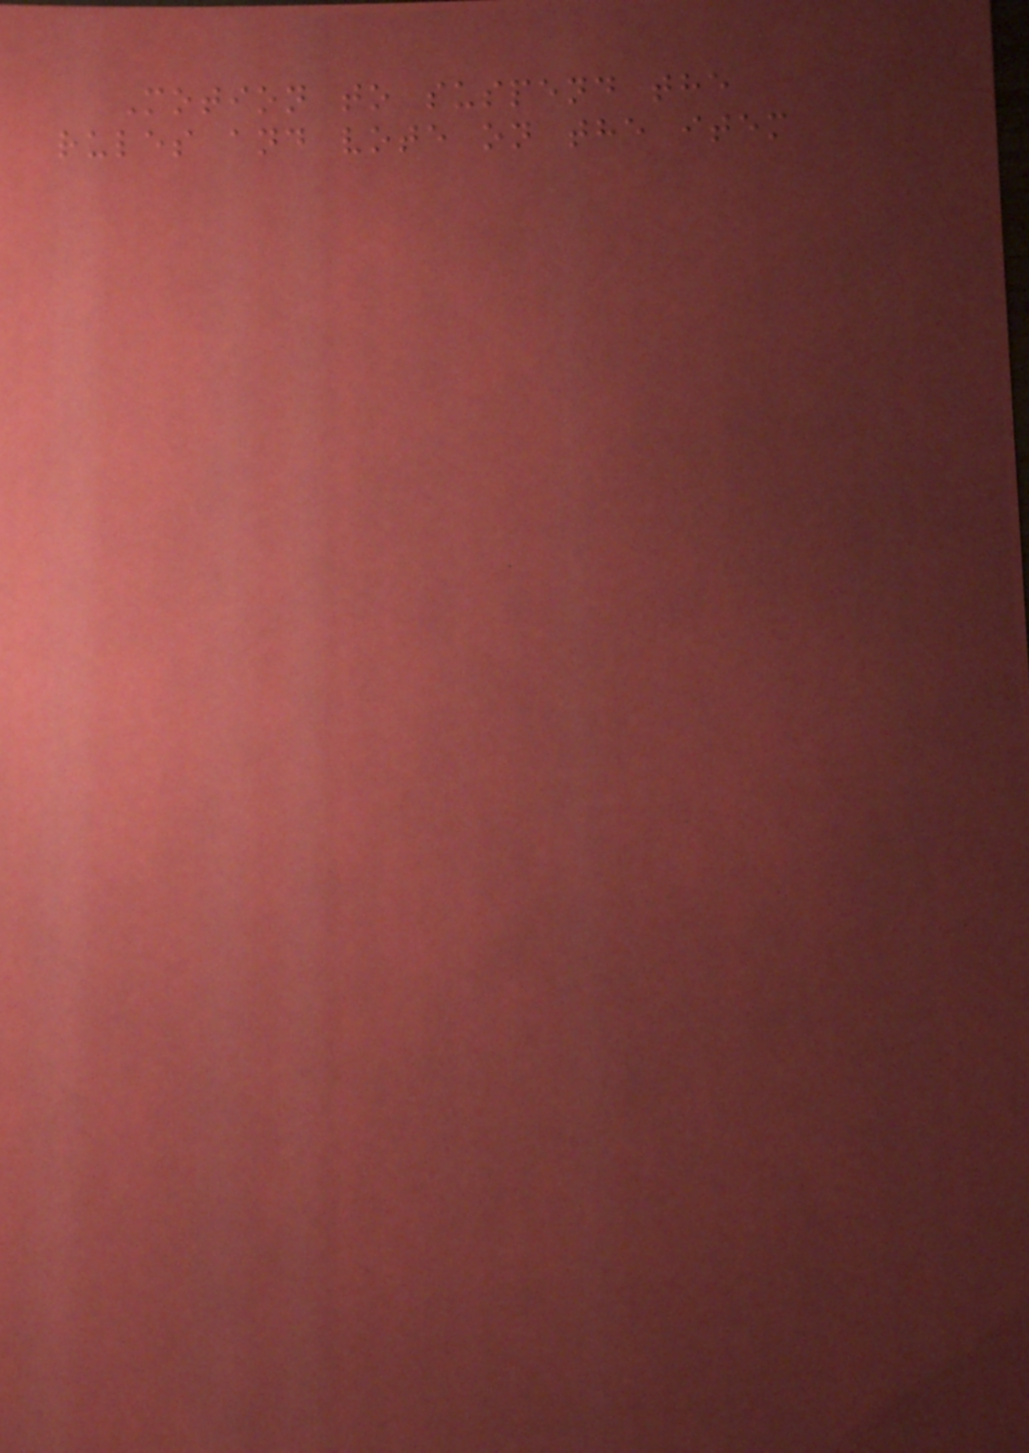Motion to suspend the
rules and vote on the item
